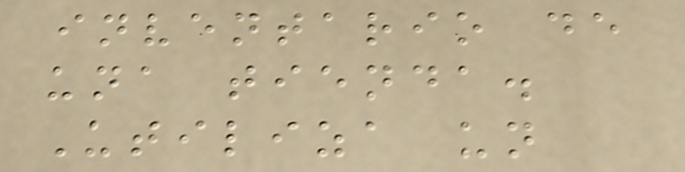inventario de
una tienda.
Utiliza un
